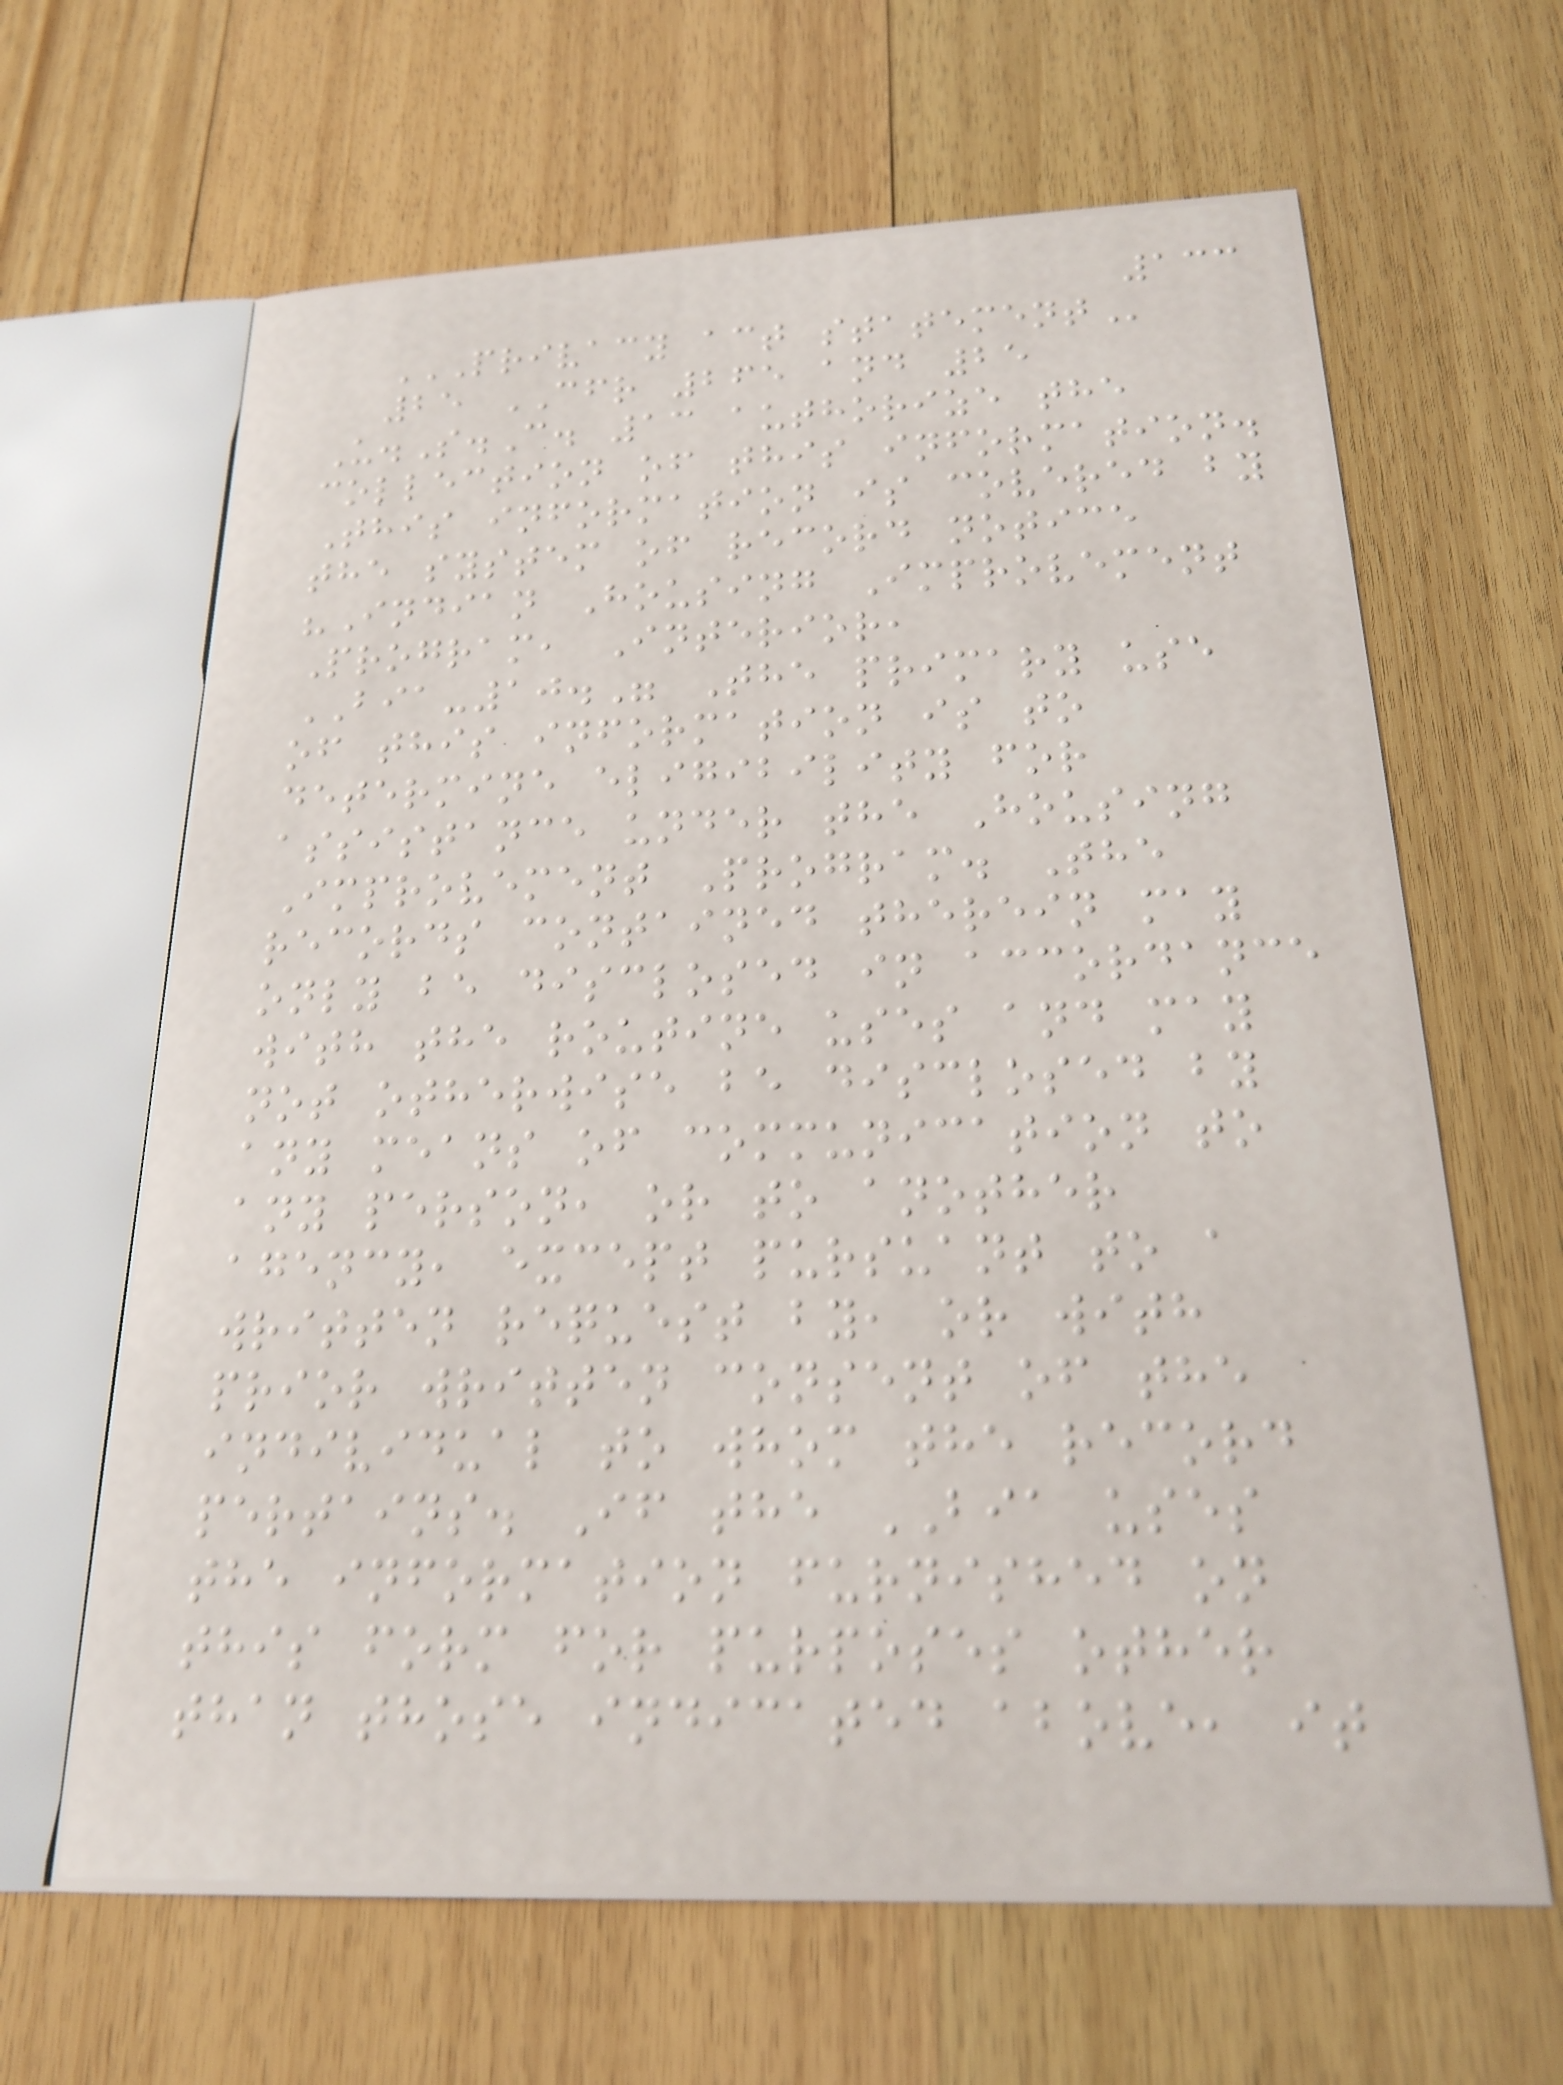133
PRIVACY ACT STATEMENT
25 CFR 265 and 25
U.S.C. 13 authorize the
collection of this information.
This information is covered by
the system of record notice
"Indian Housing Improvement
Program, Interior,
BIA-10." The primary use
of this information is to
determine eligibility for
assistance under the Housing
Improvement Program. The
records contained therein may
only be disclosed in accordance
with the routine uses and may
not otherwise be disclosed by
any means of communication to
any person, or to another
agency, except pursuant to a
written request by, or with
prior written consent of the
individual to whom the record
pertains. If the BIA uses
the information furnished on
this form for purposes other
than those indicated above, it
